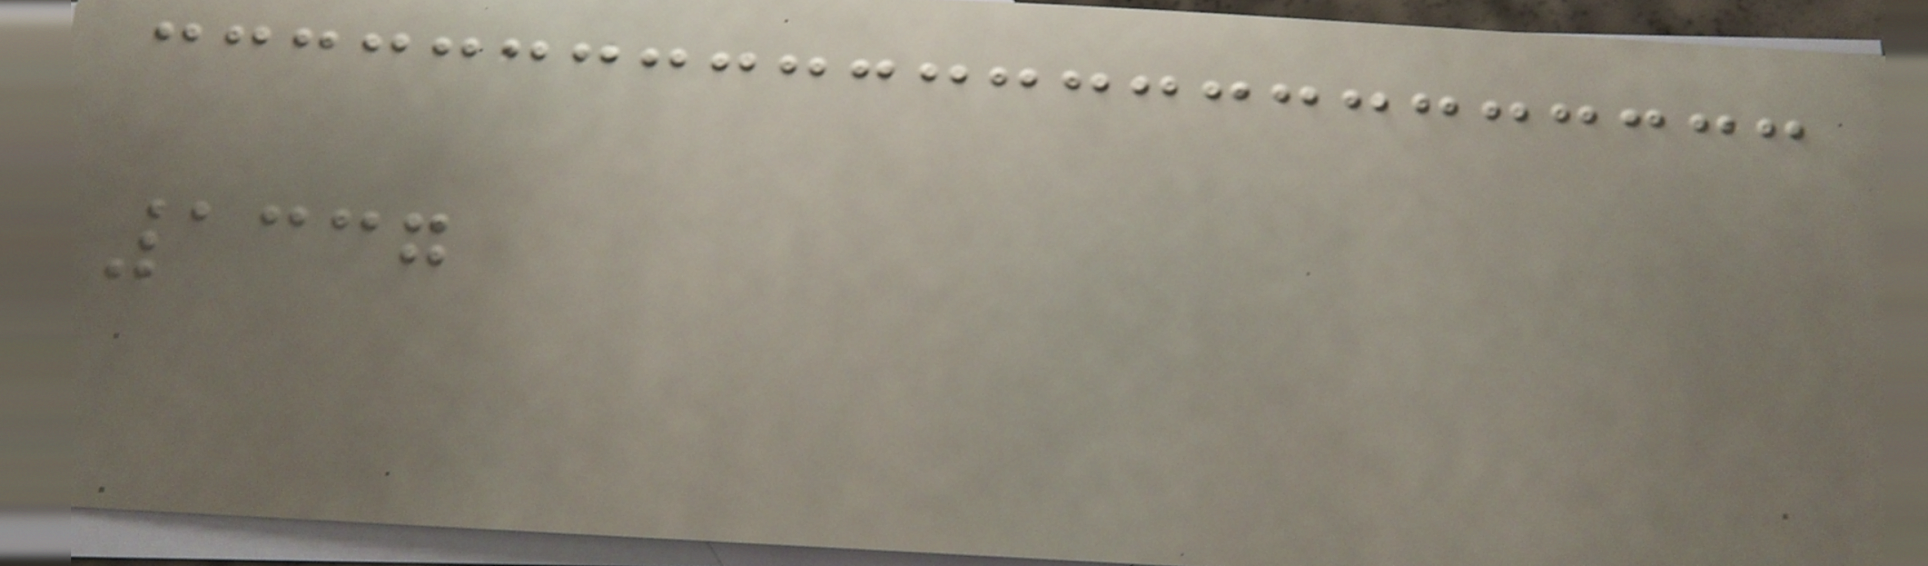1337
